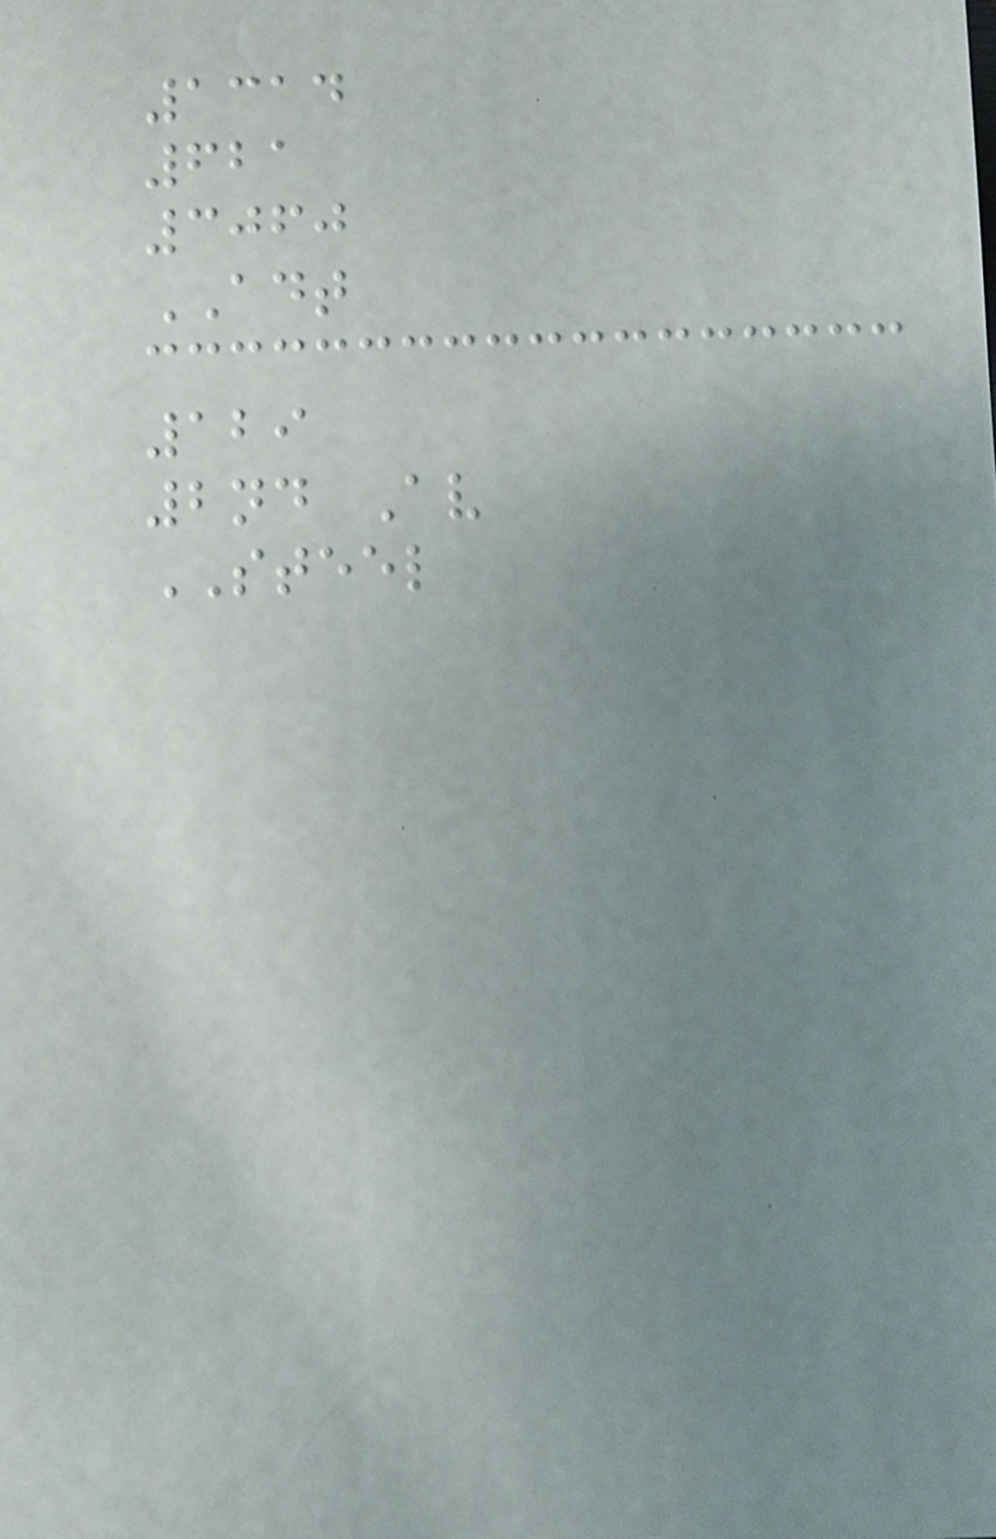1314
621
3060
ADT
129
2nd Av
STEEL
